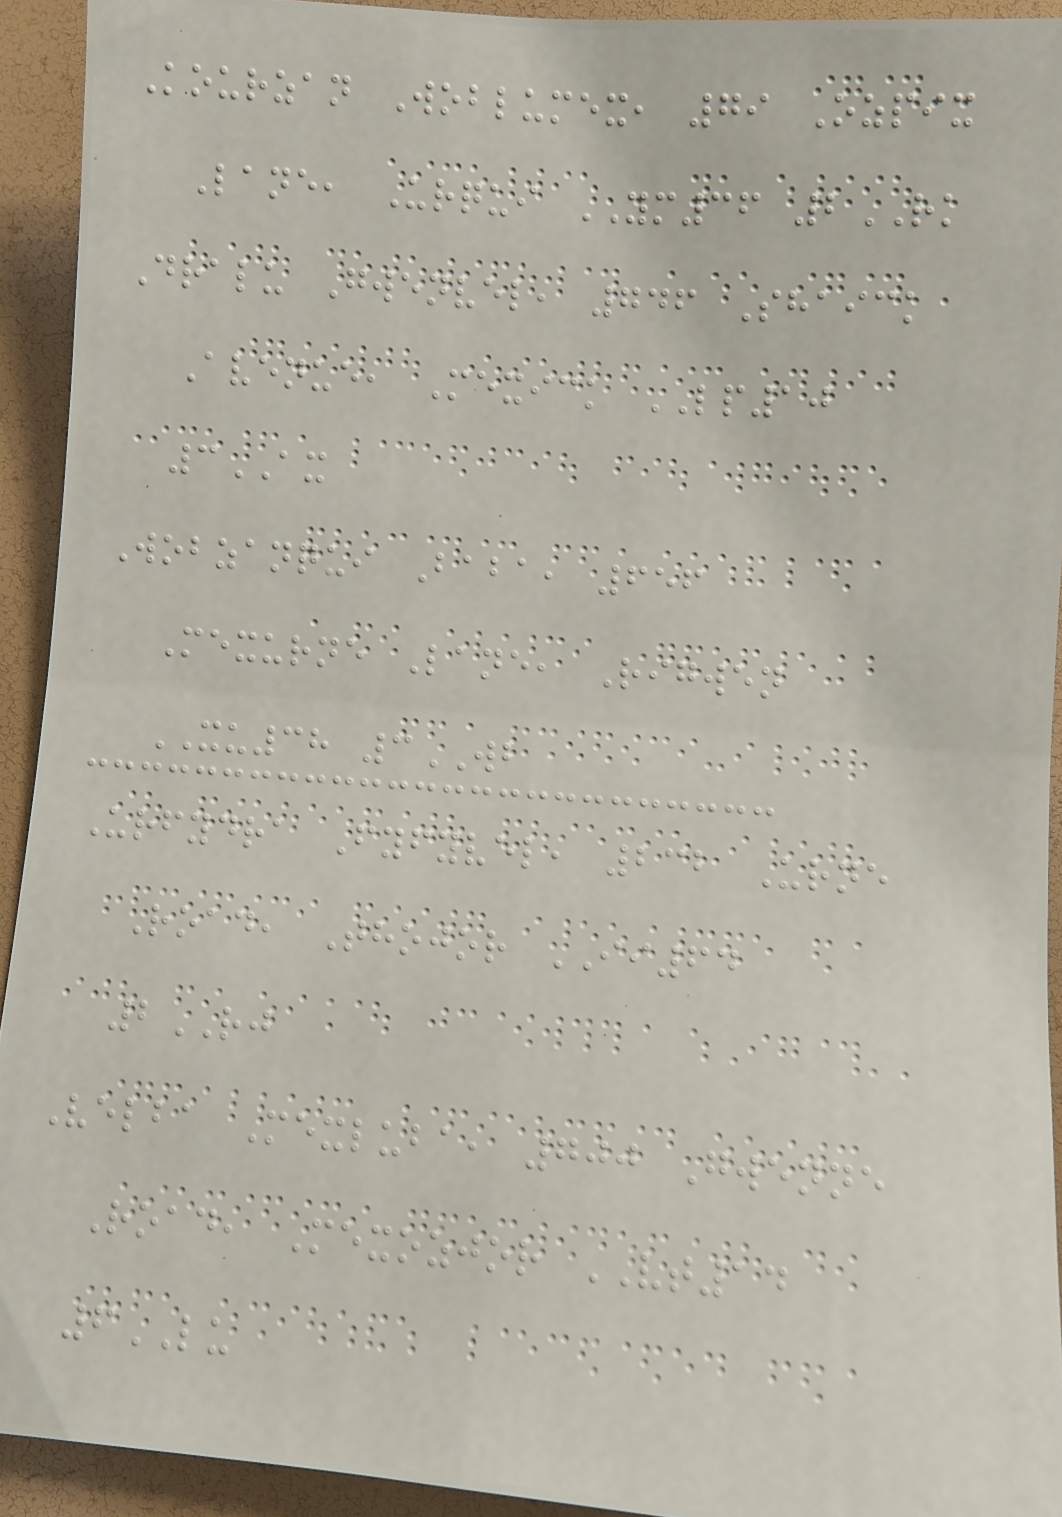Kourzan Woblumex, 79 Ozpix
Lane, Urqui YM36 2RK
Dralu Gwenvel, 746 Shaick
Avenue, Mexick LP10
3AX
Wobzanqui Baba, 656
Mexurne Lane, Rigwen
XU38 3WB
Urfydra Fyfyvel, 232 Urne
Road, Thojor II64
2RJ
Velba Mexluba, 700 Gwenne
Road, Mexozjor VT14
6LU
